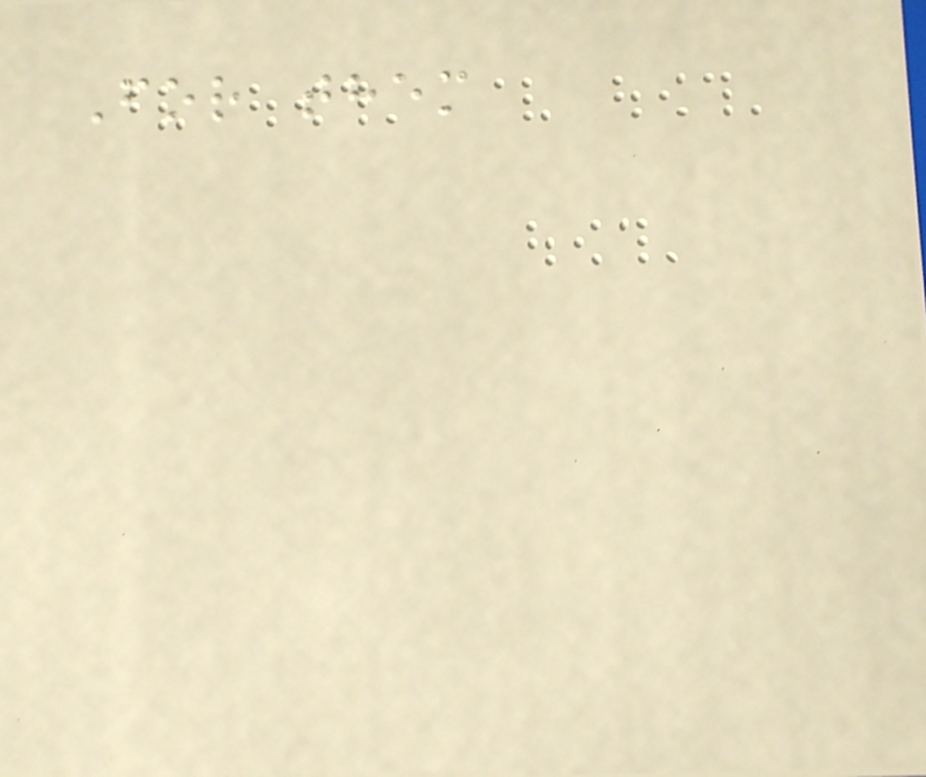For them
